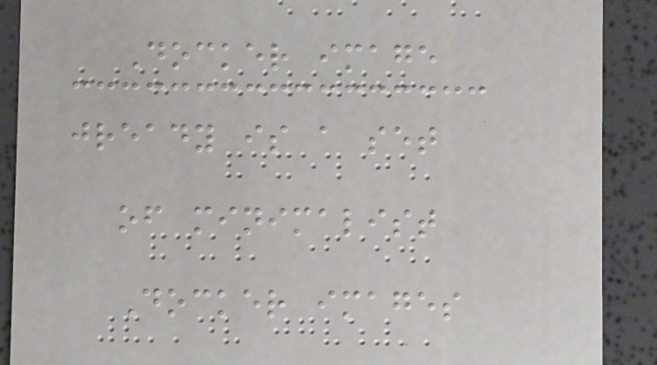Docker image
jready is a set
of minimalist
Docker images
